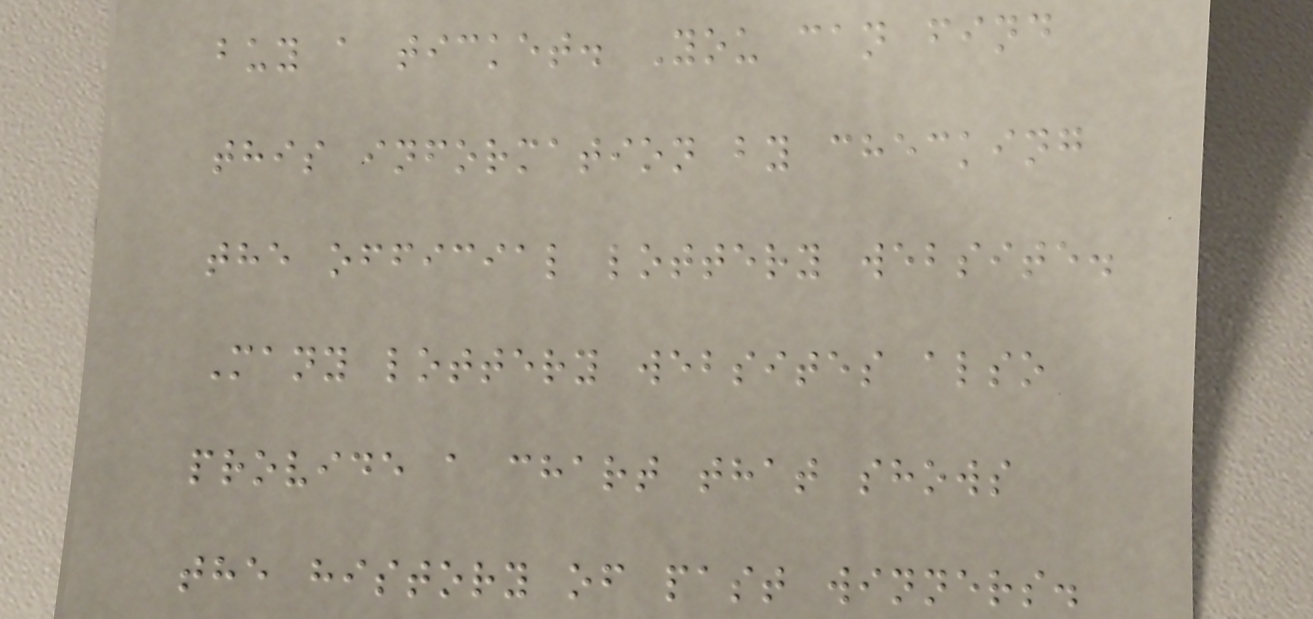buy a ticket. You can find
this information by checking
the official lottery website.
Many lottery websites also
provide a chart that shows
the history of past winners.
